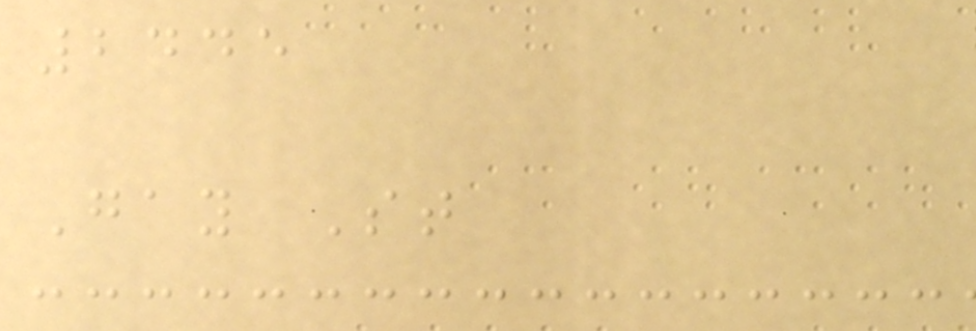2445
Gay St
